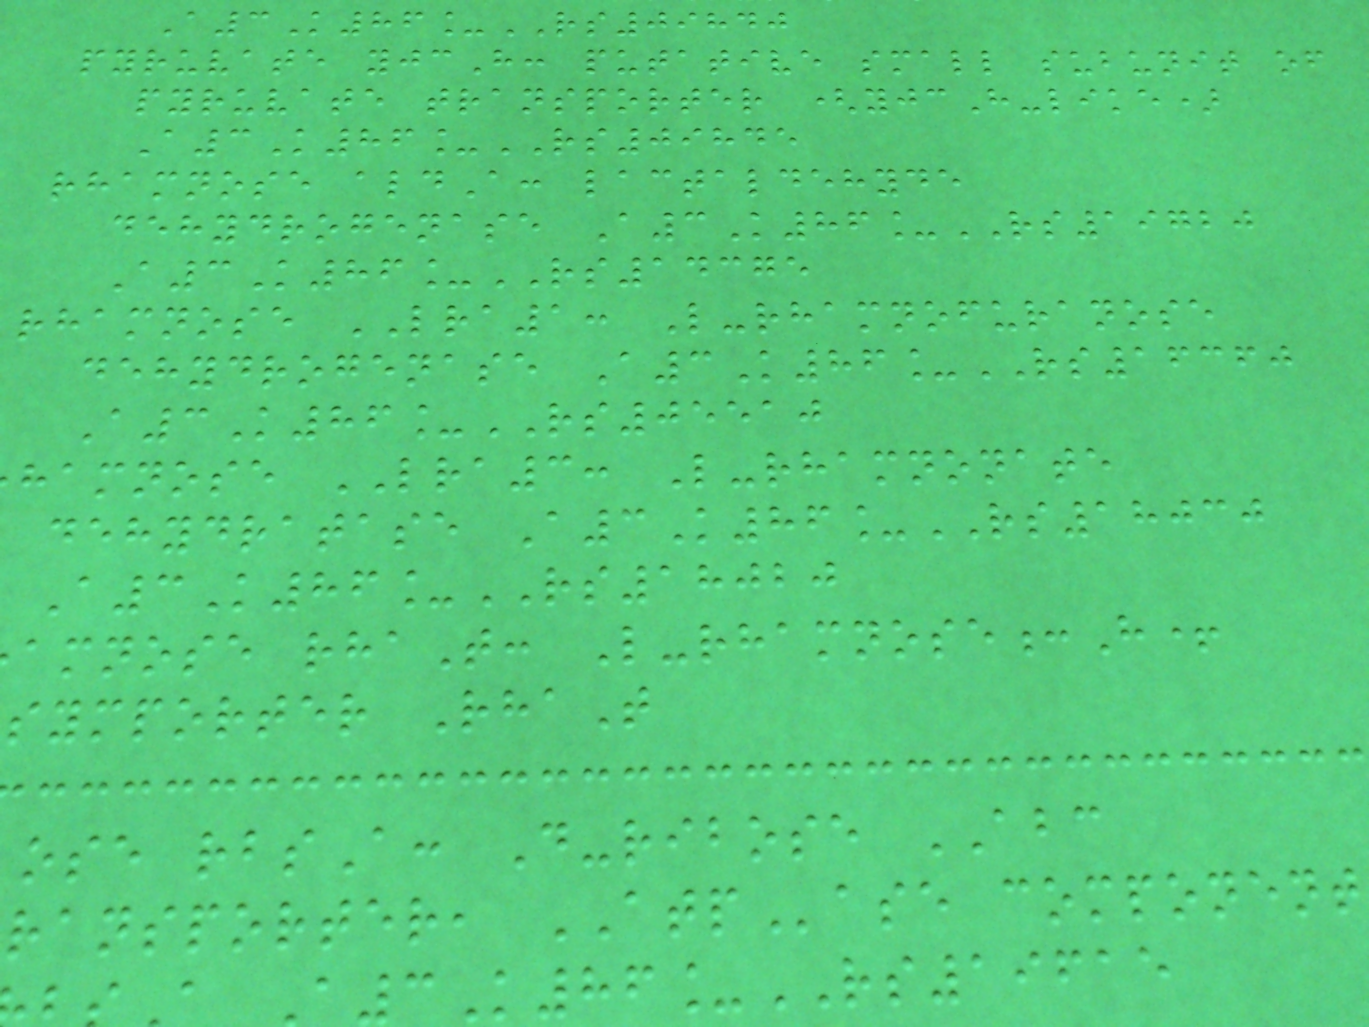A3K86_RS09840
pyruvate yjcH: putative small subunit of
pyruvate transporter (yjcH-like)
A3K86_RS09845
rhamnose aldA: lactaldehyde
dehydrogenase A3K86_RS19720
A3K86_RS14375
rhamnose LRA1: L-rhamnofuranose
dehydrogenase A3K86_RS16360
A3K86_RS05510
hamnose LRA3: L-rhamnonate
dehydratase A3K86_RS18030
A3K86_RS18020
amnose rhaT: L-rhamnose:H+
symporter RhaT
ose rbsA: D-ribose ABC
ransporter, ATPase component
3K86_RS19615
